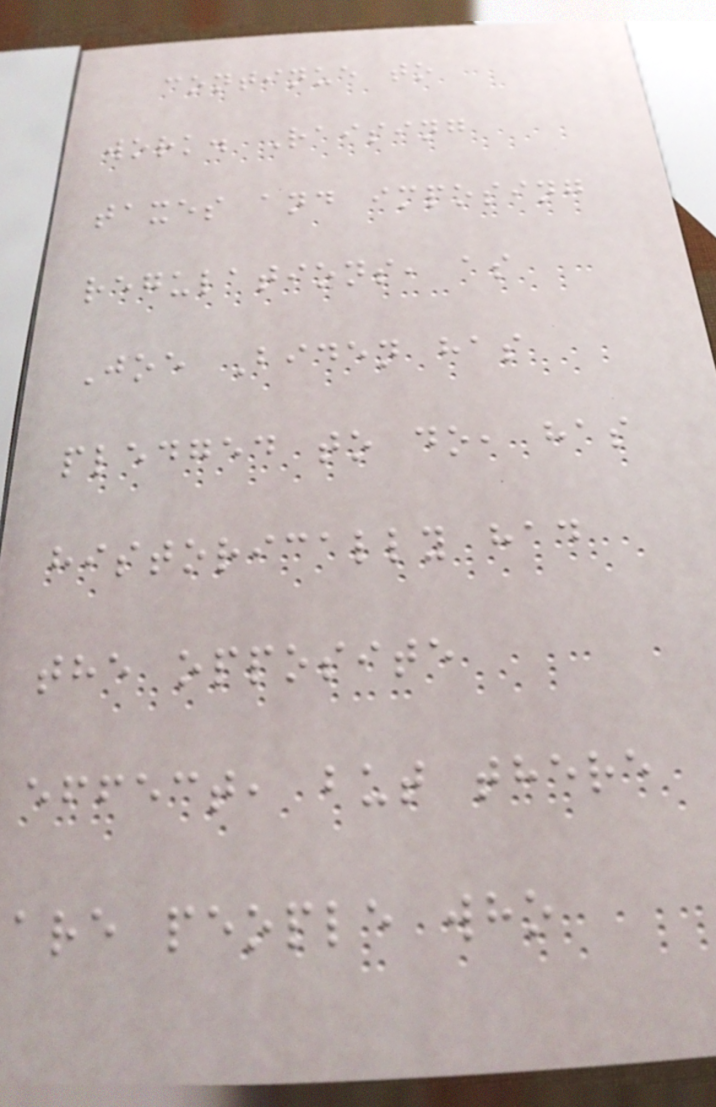continue to
work. Raising
taxes and imposing
regulations, as
Joe Biden has
pledged to do, has
historically had
the opposite
effect, but there
are people who
